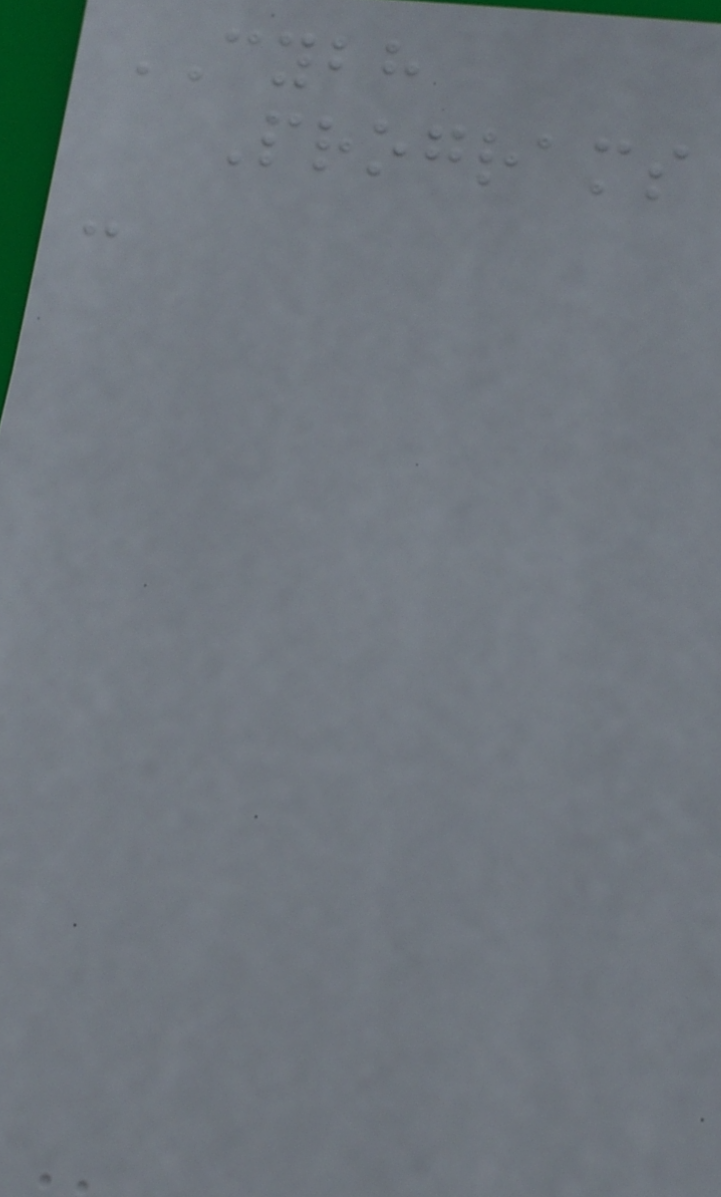CYBH
Programs
-
